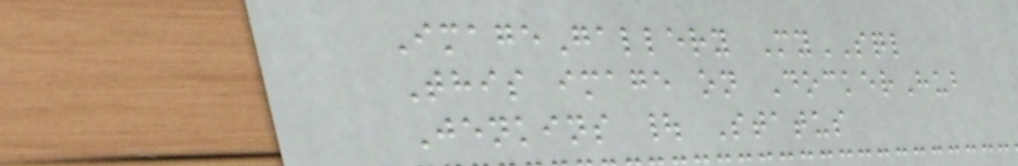ImageGallery MySQL
This image on DockerHub
Jenkins | Status
